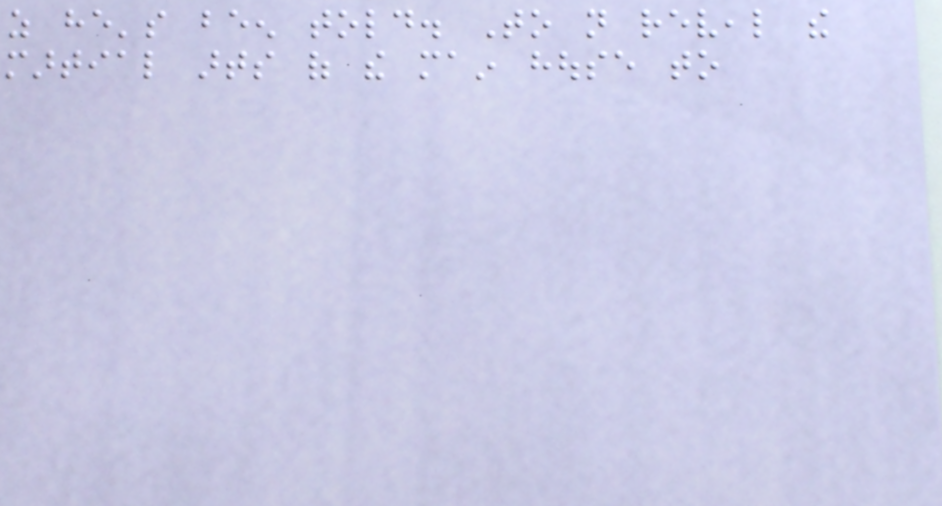as he's been told. To not reveal the
martial arts of the main house to
